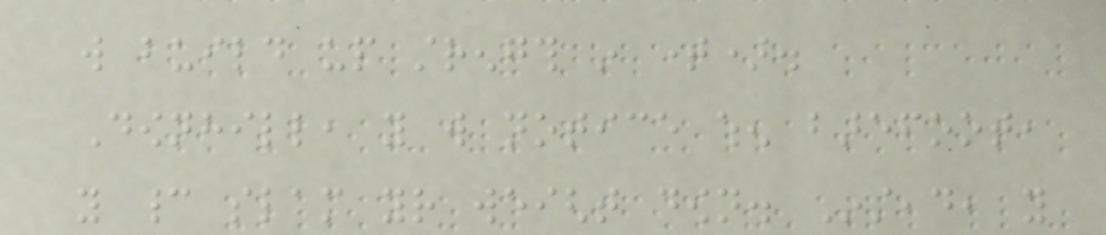will build up strength in time).
Downhill, you will notice when barefoot,
you cannot slam your weight down. Instead, you
